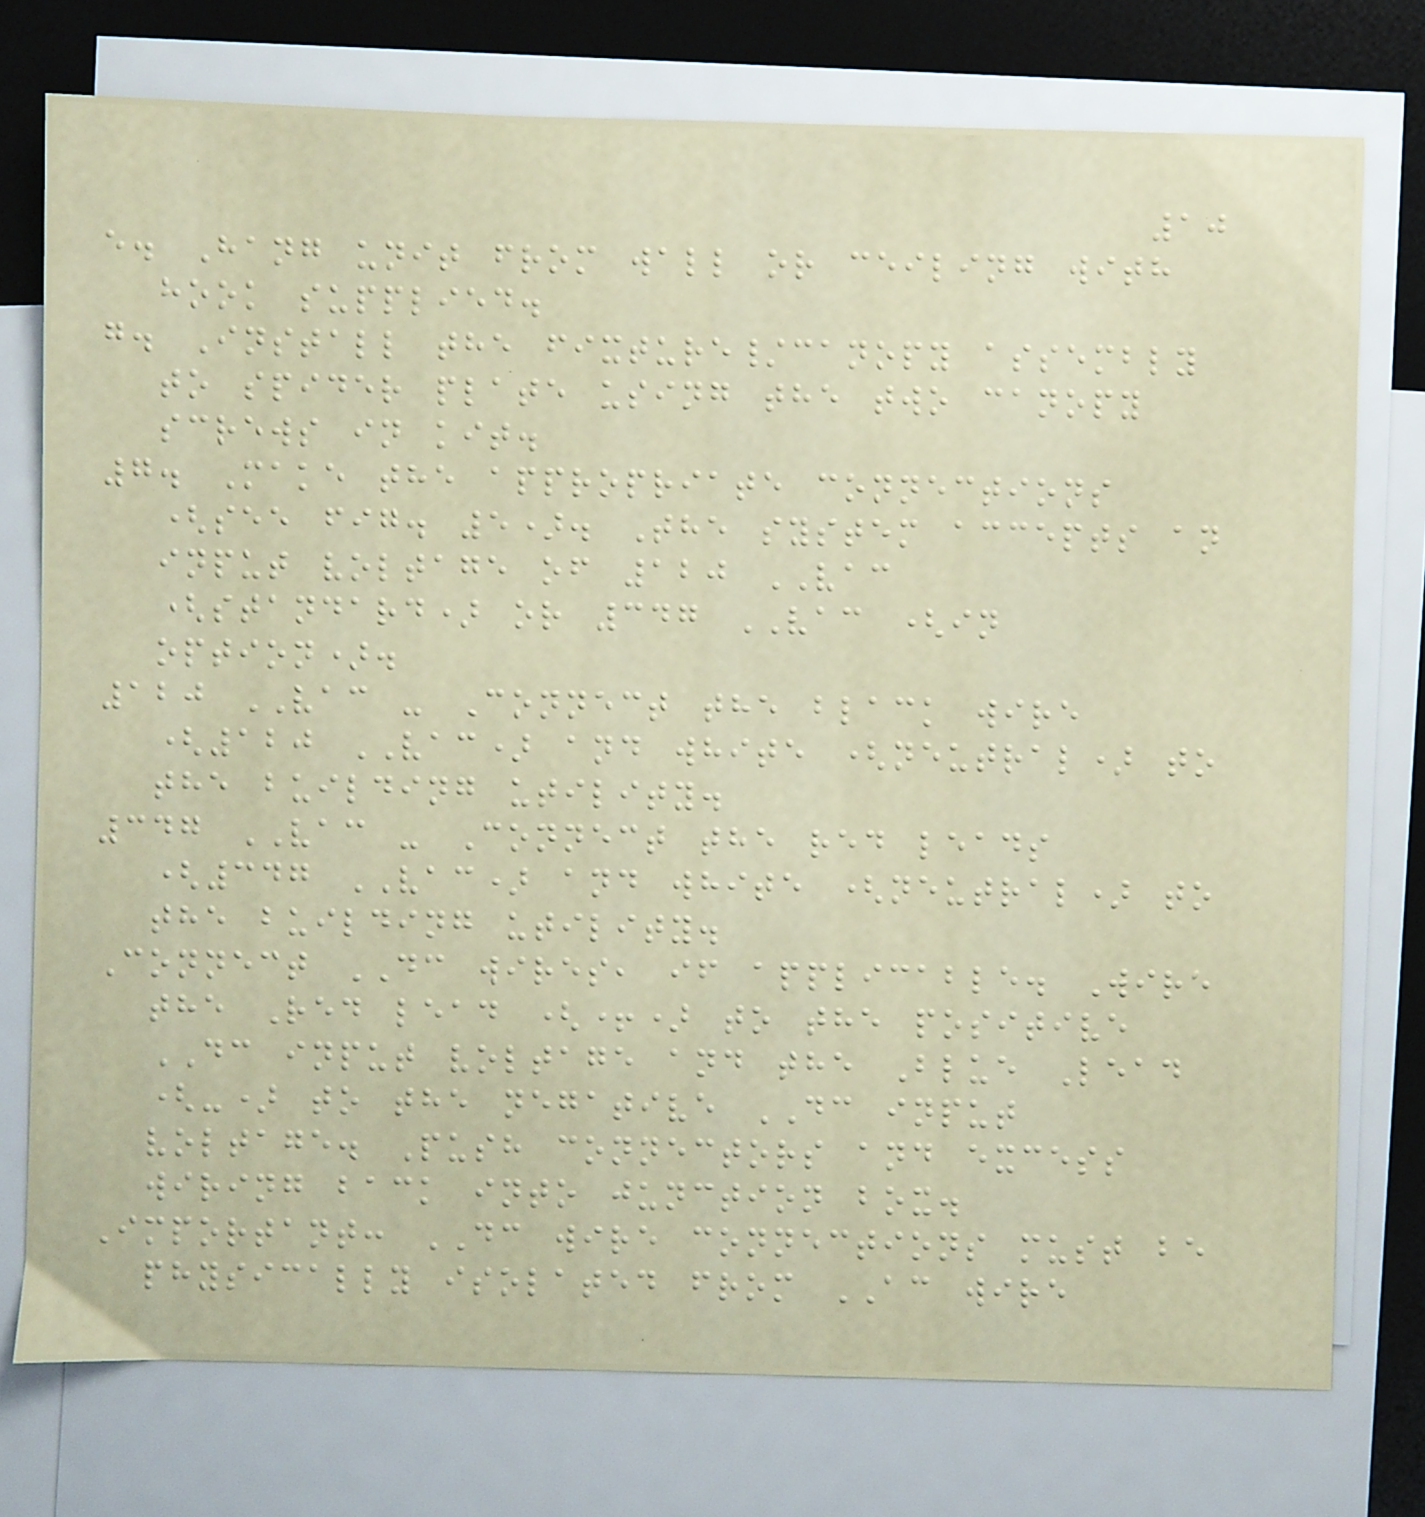10
e. Hang unit from wall or ceiling with
hook supplied.
g. Install the fixture/canopy assembly
to spider plate using the two canopy
screws in kit.
7. Make the appropriate connections
(see fig. 5). The system accepts an
input voltage of 120 VAC
(standard) or 347 VAC (in
option).
120 VAC - Connect the black wire
(120 VAC) and white (neutral) to
the building utility.
347 VAC - Connect the red leads
(347 VAC) and white (neutral) to
the building utility.
Connect DC wires, if applicable. Wire
the Red lead (+) to the positive
DC input voltage and the Blue Lead
(-) to the negative DC input
voltage. Push connectors and excess
wiring back into junction box.
Important: DC wire connections must be
physically isolated from AC wire
